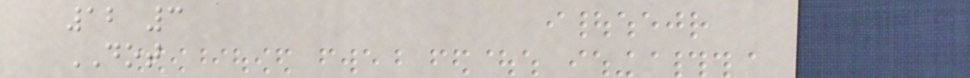12 3
DOT
